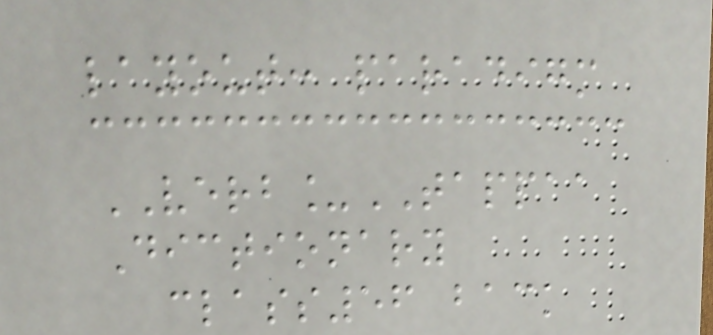layout: paradigm
VERB_TAPPAA
Dictionary
class56 back
